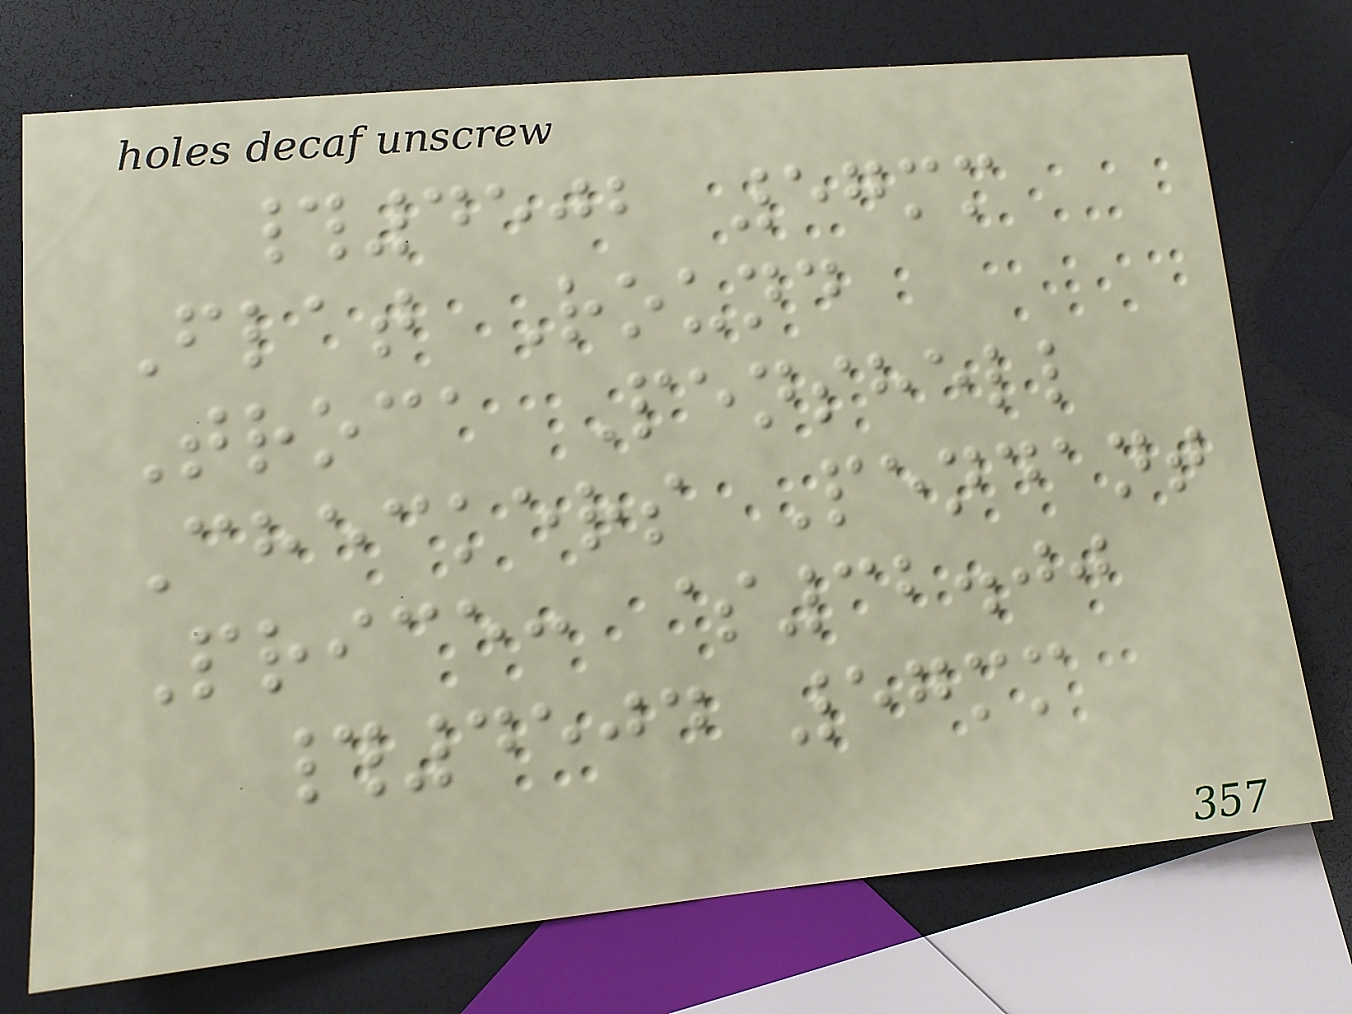#4502 57mm
Flat Round
Troca Penshell
Checkers Pendant
Price: $32.00
#4504 57mm
